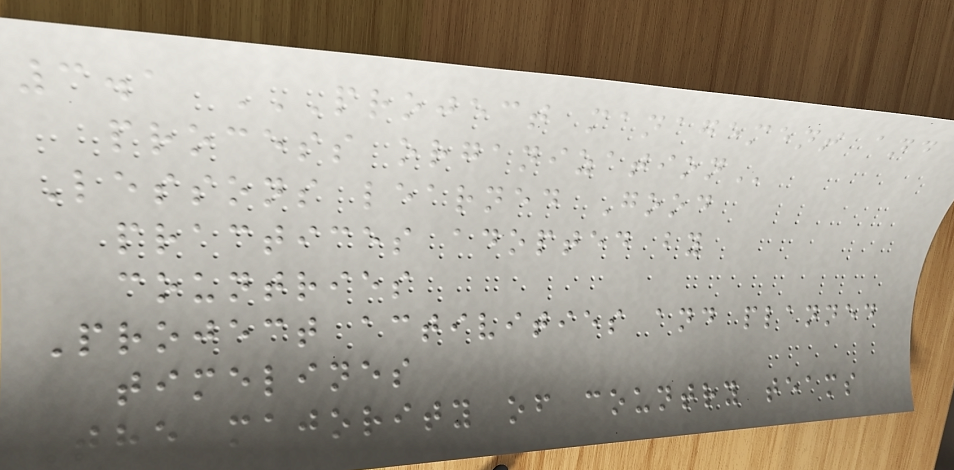3.1 PROJECT MANAGEMENT AND
PROCESS ORGANIZATION
Lessons learned Good
practices adopted by
countries
Project activities and planned
timelines
The majority of country teams
